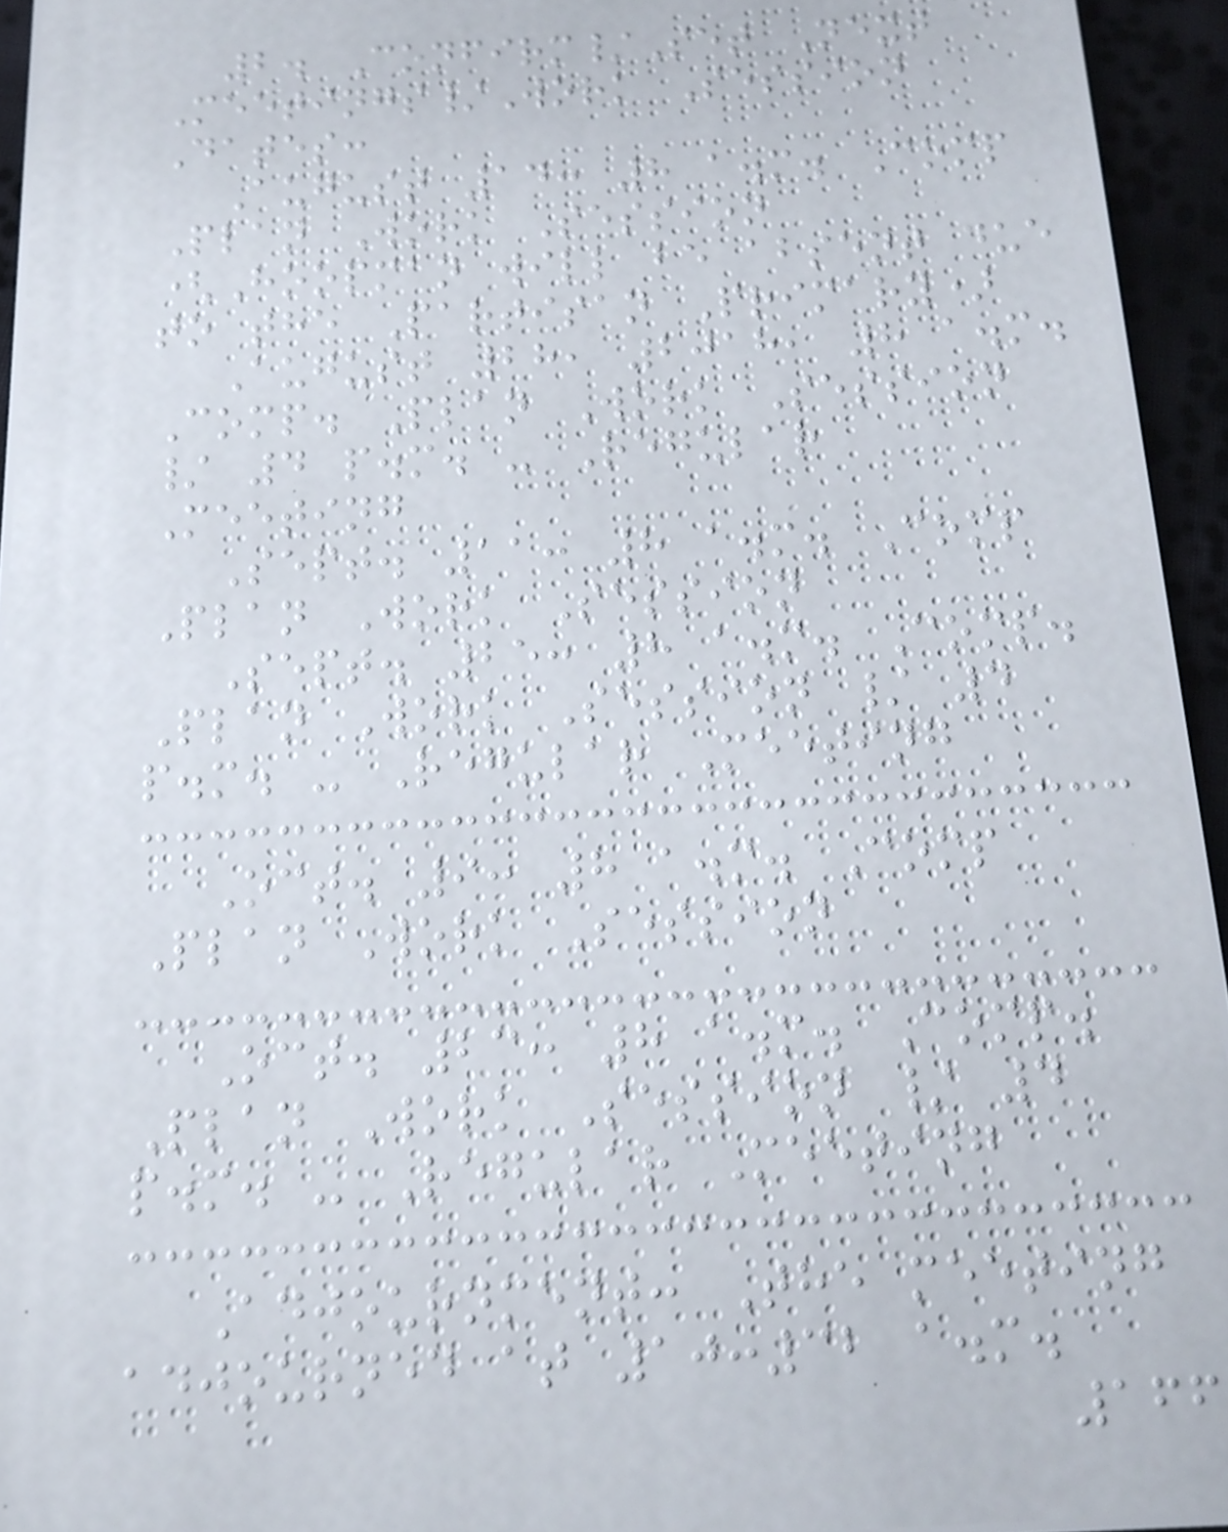2. Confirm/Set Next
Meetings/Work Session
Dates:
August 14: 8 a.m. Comp
Plan Work Session
(Hoopman will be absent due
to the Partisan Primary)
August 28, 2018, 8 a.m.
Comp. Plan Work Session
/ 4 p.m. - Regular
Meeting
Sept. 11: 8 a.m. Comp
Plan Work Session
Sept. 25: 8 a.m. Comp.
Plan Work Session / 4
p.m. - Regular Meeting
Oct. 9: 8 a.m. Comp
Plan Work Session
Oct. 23: 8 a.m. Comp.
Plan Work Session / 4
p.m. - Regular Meeting
Adjournment: The meeting
adjourned at 10:32 a.m.
166
